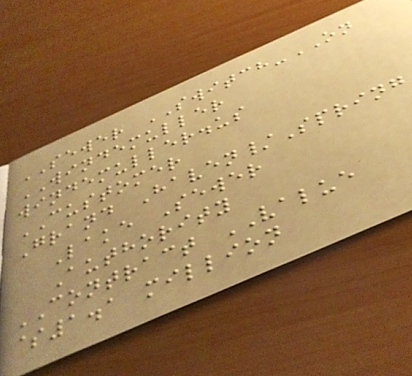SEWER SWITCH-ON
WINDEMULLER
windemuller.us
CUSTOMER
Grand Haven/Spring
Lake Sewer
Authority
CONTRACT VALUE
$1.1 million
